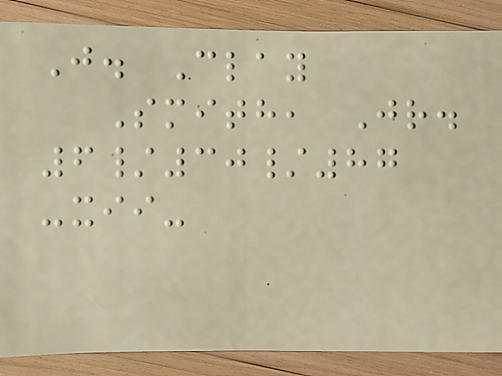J. Clay
Smith, Jr.
6/30/87
-xii-
